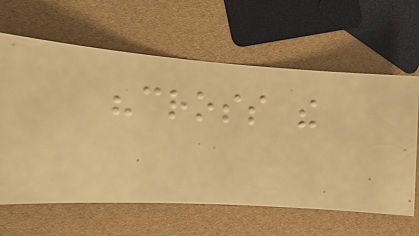"cross the
